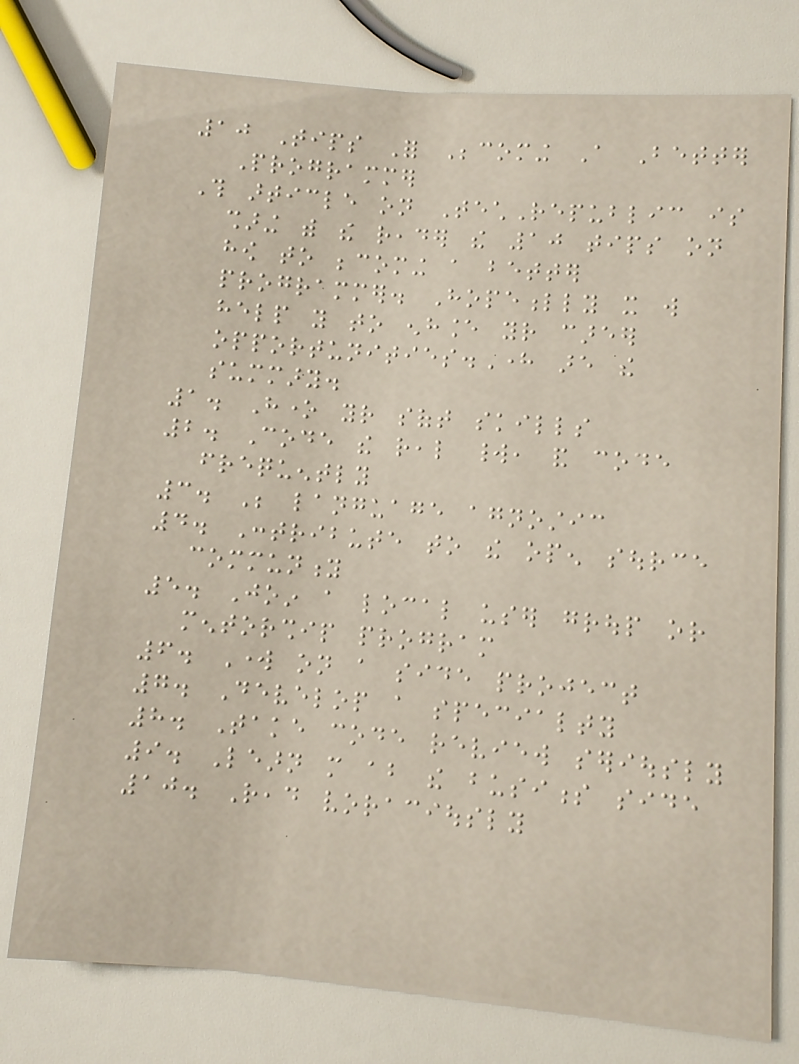10 Tips For Becoming A Better
Programmer
This article on TechRepublic is
sharing with the reader the 10 tips on
how to becoming a better
programmer. Hopefully it will
help you to enhance your career
opportunities.Here are the
summary.
1. Hone your soft skills
2. Code the real world, and code
frequently
3. Be language agnostic
4. Contribute to the open source
community
5. Join a local user group or
mentorship program
6. Work on a side project
7. Develop a specialty
8. Take code review seriously
9. Learn more about the business side
10. Read voraciously
